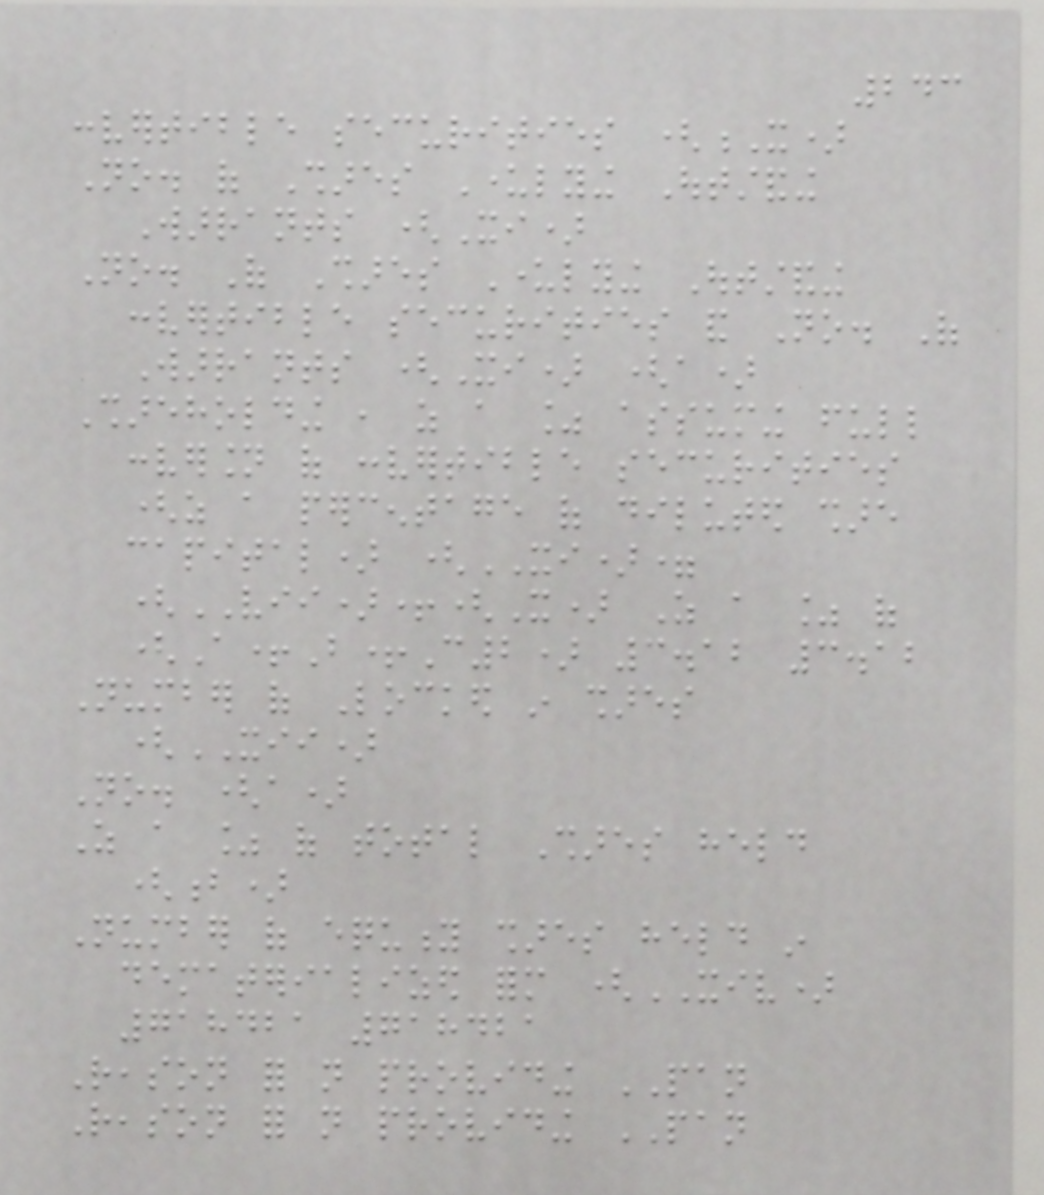243
convertible securities (X)
No. of Shares Underlying Outstanding
Warrants (Xi)
No. Of Shares Underlying Outstanding
convertible securities and No. Of
Warrants (Xi) (a)
Shareholding , as a % assuming full
conversion of convertible securities
(as a percentage of diluted share
capital) (XI)=
(VII)+(X) As a % of
(A+B+C2) 3.12 3.12
Number of Locked in shares
(XII)
No. (a)
As a % of total Shares held
(b)
Number of equity shares held in
dematerialized form (XIV)
718421 718421
Reason for not providing PAN
Reason for not providing PAN
